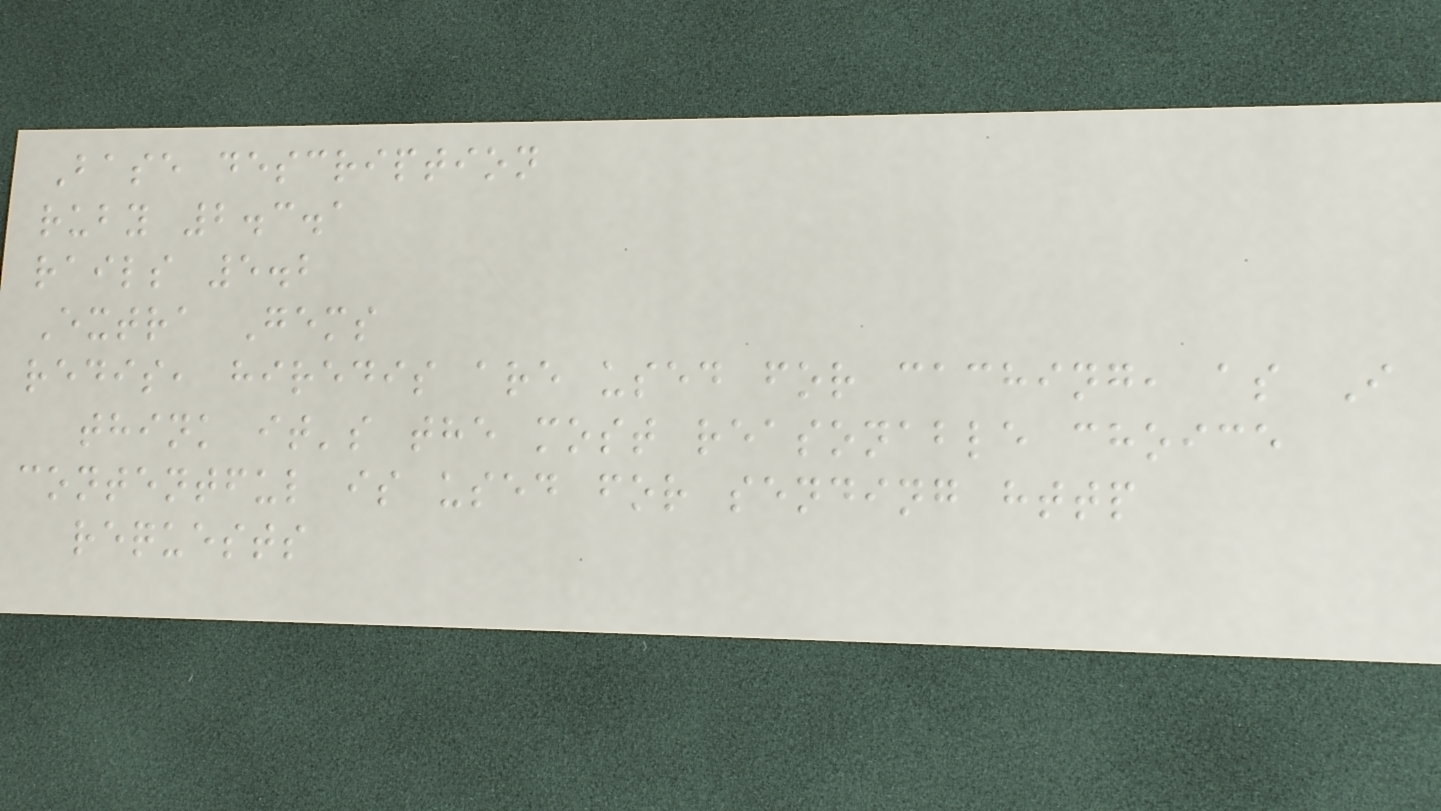Base description
ruby 2.3.1
rails 5.2
Extra Gems
redis, hiredis are used for caching, as I
think it's the most reasonable choice
contentful is used for sending http
requests
